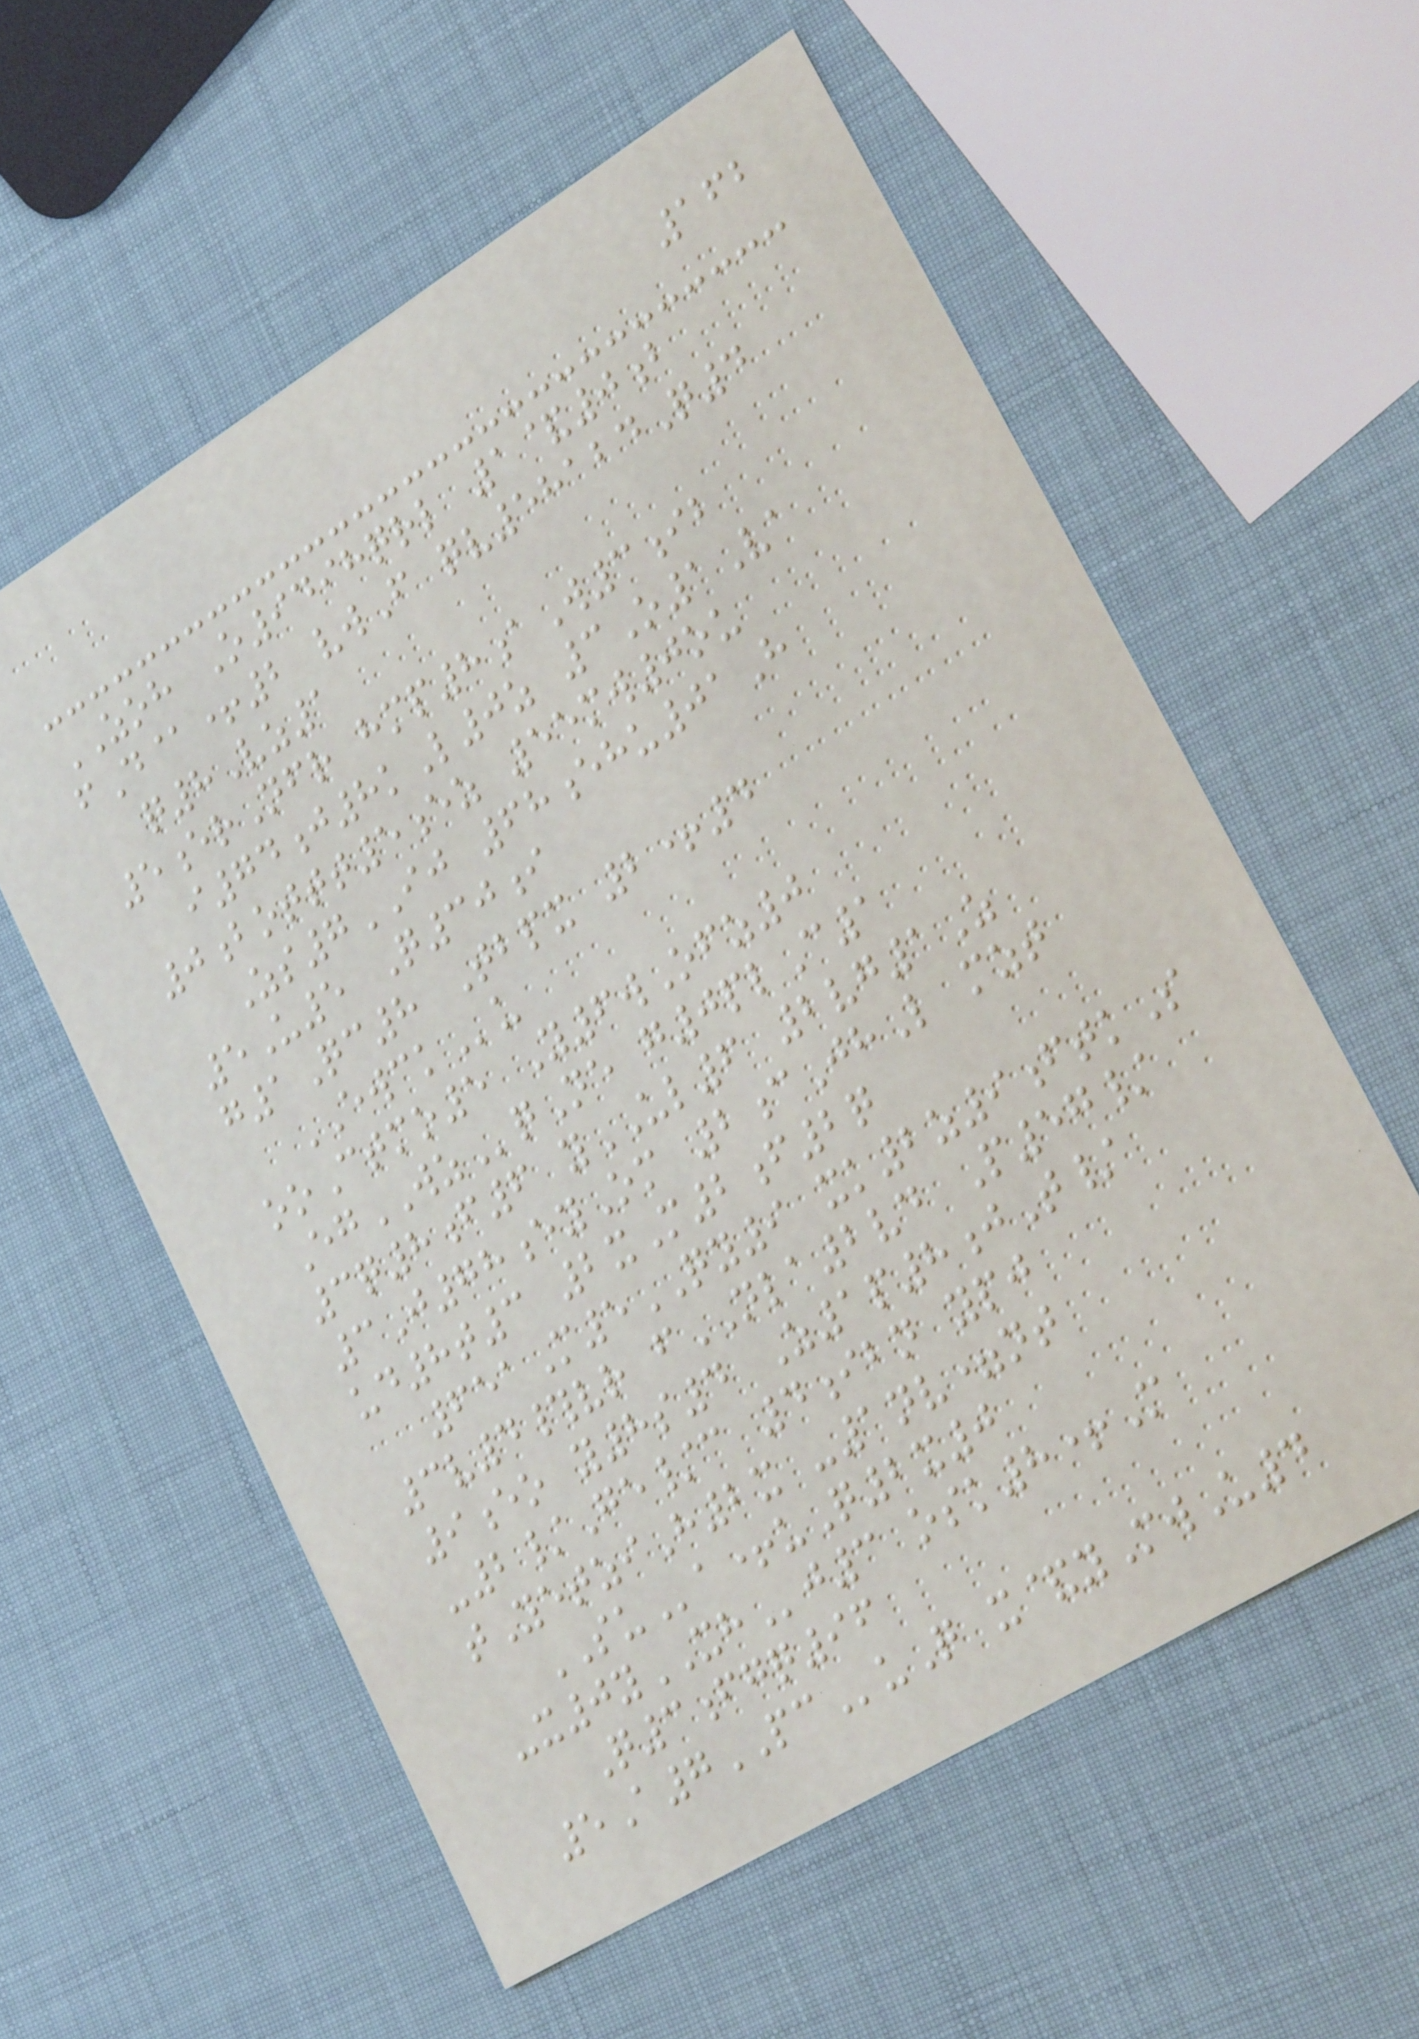162
ZOH O9498qrl 1&0b
fD@+2 vwF qv58124Q4
q8Vz1
5erNfr hmp8aW3ib
i74j8kL0z 3O1Va
0bottt5ez 55mw0ou
Zs7IJ 68ehu01H
5U5 Q30i
g1Qc8 Tbpx 2+4
EWCKu
ooCtmo5 Y6wOfz0
EgWZqNe g0plC1
3q8f6 yUL6 2vg1Z
3J78eyOm 2cJhL mzt
ud8t3 2xM2f2q
651M5QY9 xk2z9ftkS
3v4#vr fNLA2vd P57/
9eo y8s4 Z1p8jT/
-2/Ge/c 4ibn ypj
tYetziH2x -1nv=nt
SUa+uQ2x0
-x0yXHj3 osk8+M
Q3fgq96
5A7PCuQ x&yMwU4
